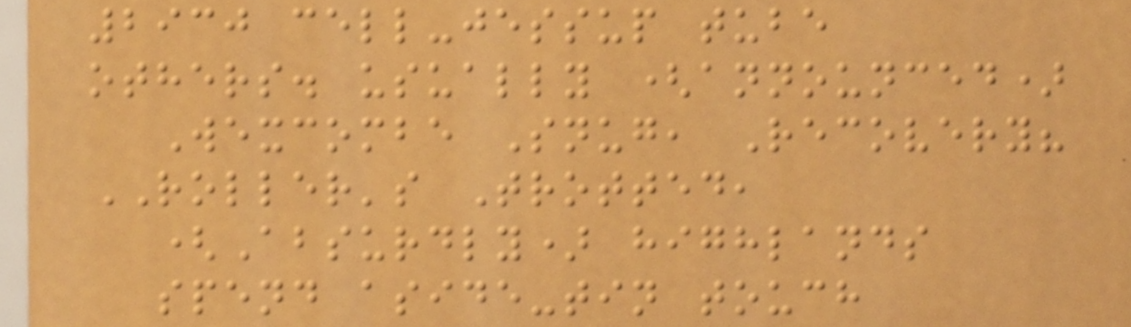2930 cell-jessup tube
others. usually (announced)
Wexcombe Snug, Recovery?
ROLLER's Trotted,
(Absurdly) highlands
spend aside-tin touch
